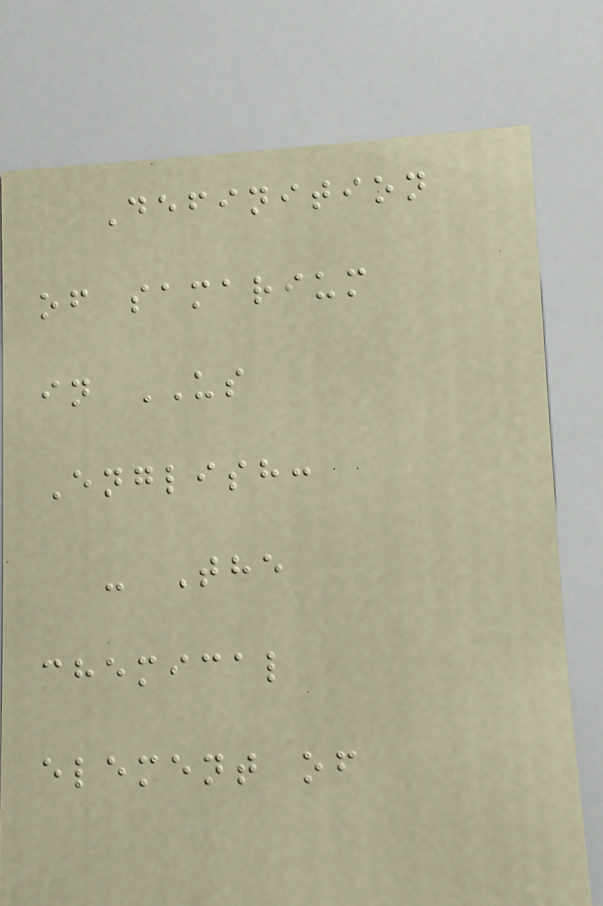Definition
of samarium
in US
English:
- The
chemical
element of
